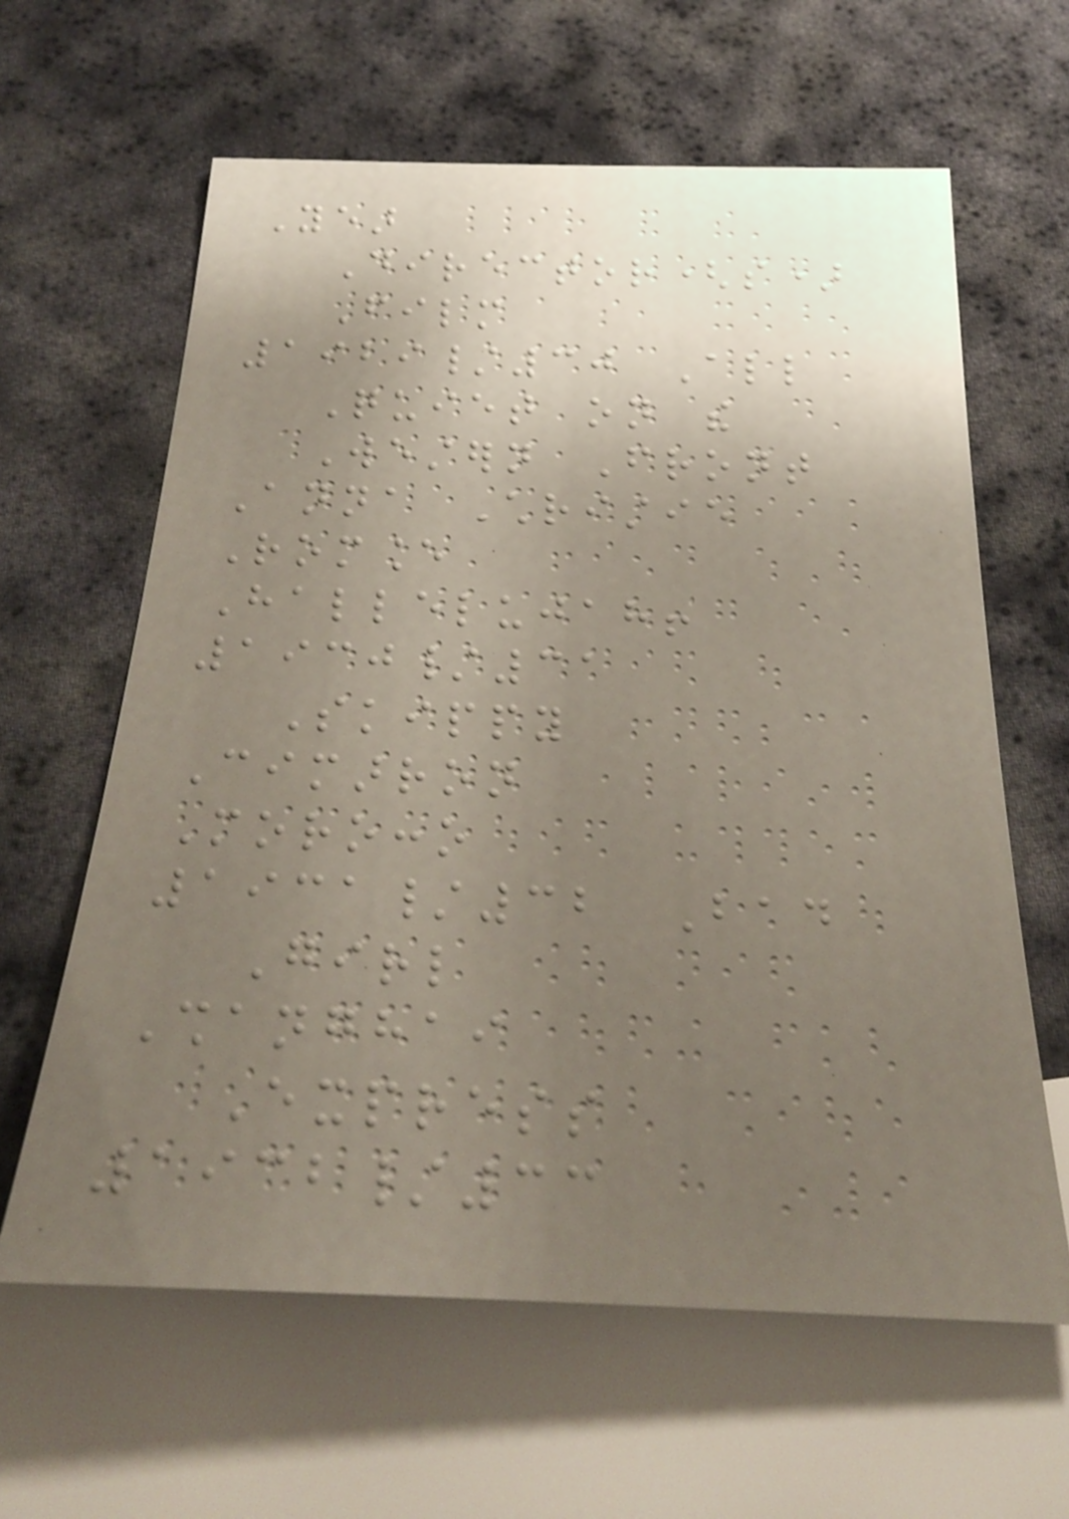Year
Director(s)
Film
1929/30 All
Quiet on the
Western Front
Anna Christie
Romance
Hallelujah!
1930/31
Skippy
Cimarron
Morocco
1931/32 Bad
Girl
Shanghai
Express
1932/33
